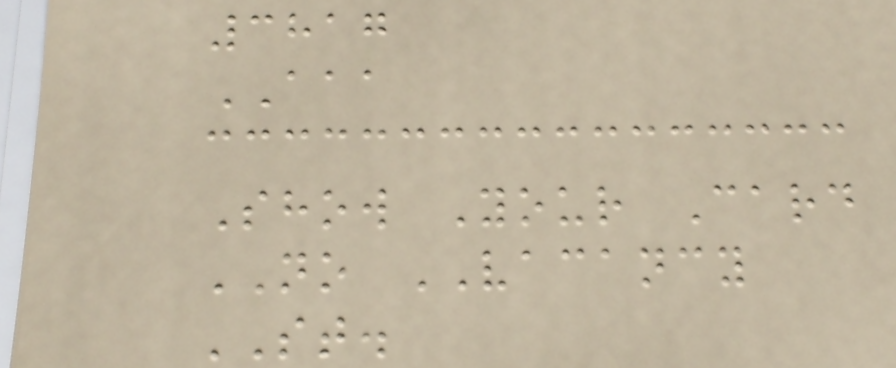3817
AAA
Show Your Card
NO VACANCY
ST.
